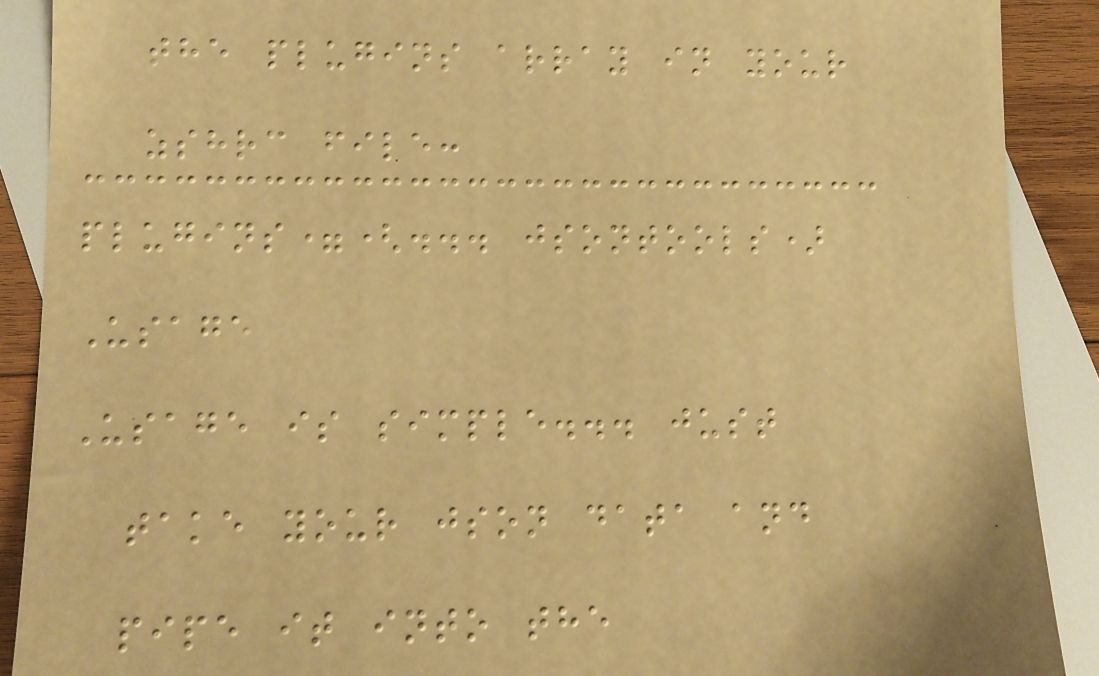the plugins array in your
zshrc file:
plugins=(... jsontools)
Usage
Usage is simple... just
take your json data and
pipe it into the
